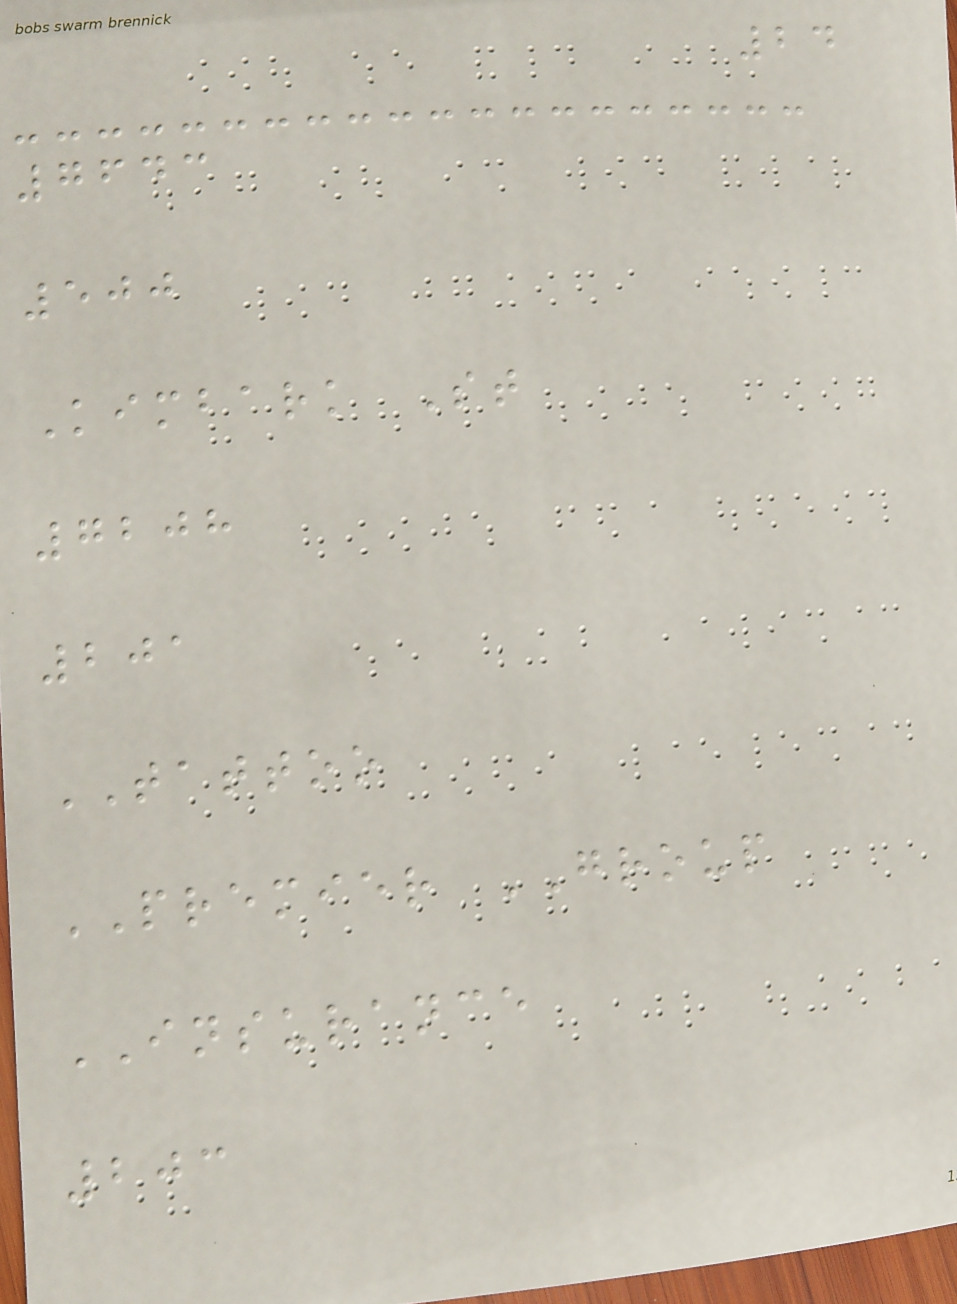24
7643
500
Kimbark St
7208
201
TATTOO
PREMIER GROUP
INSURANCE
203
